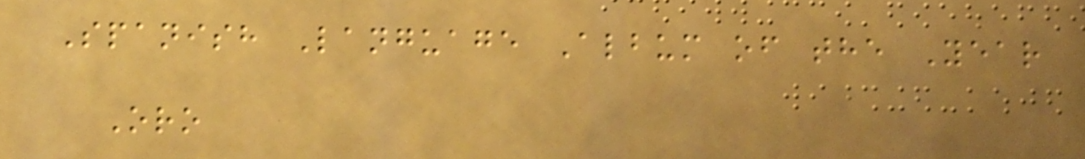Spanish Language Album of the Year
Oro
